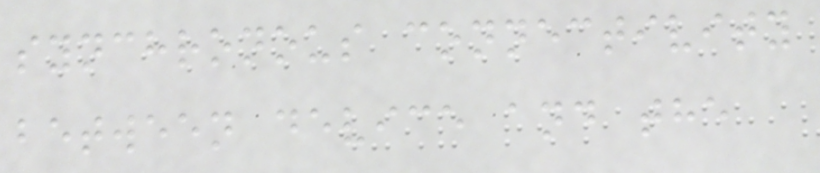synchronous connectivity
between device and the
